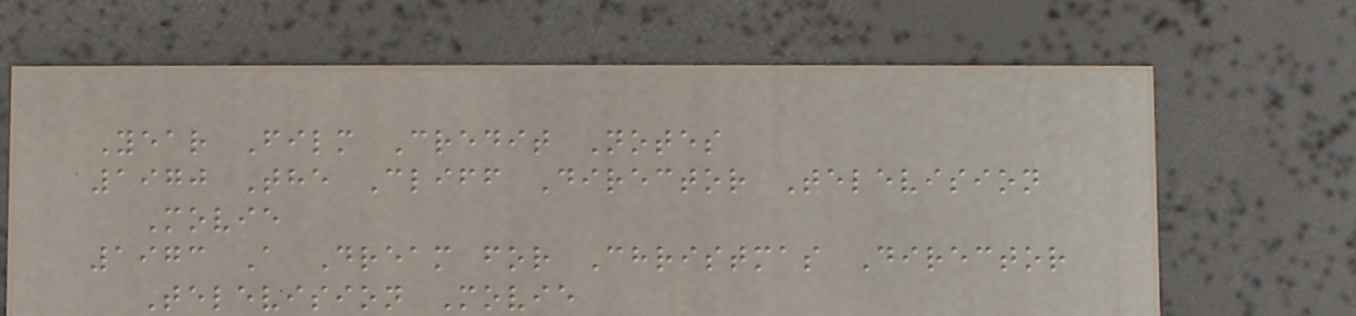Year Film Credit Notes
1970 The Cliff Director Television
Movie
1973 A Dream for Christmas Director
Television Movie
